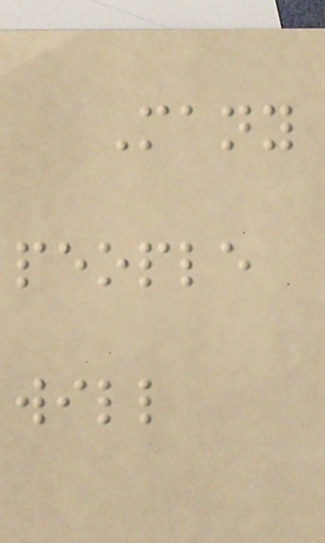Many
people
will
